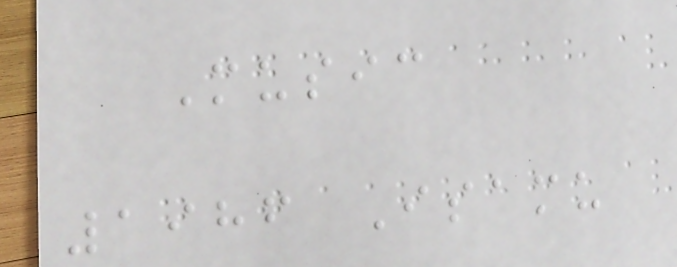Music
1986 Isamu
